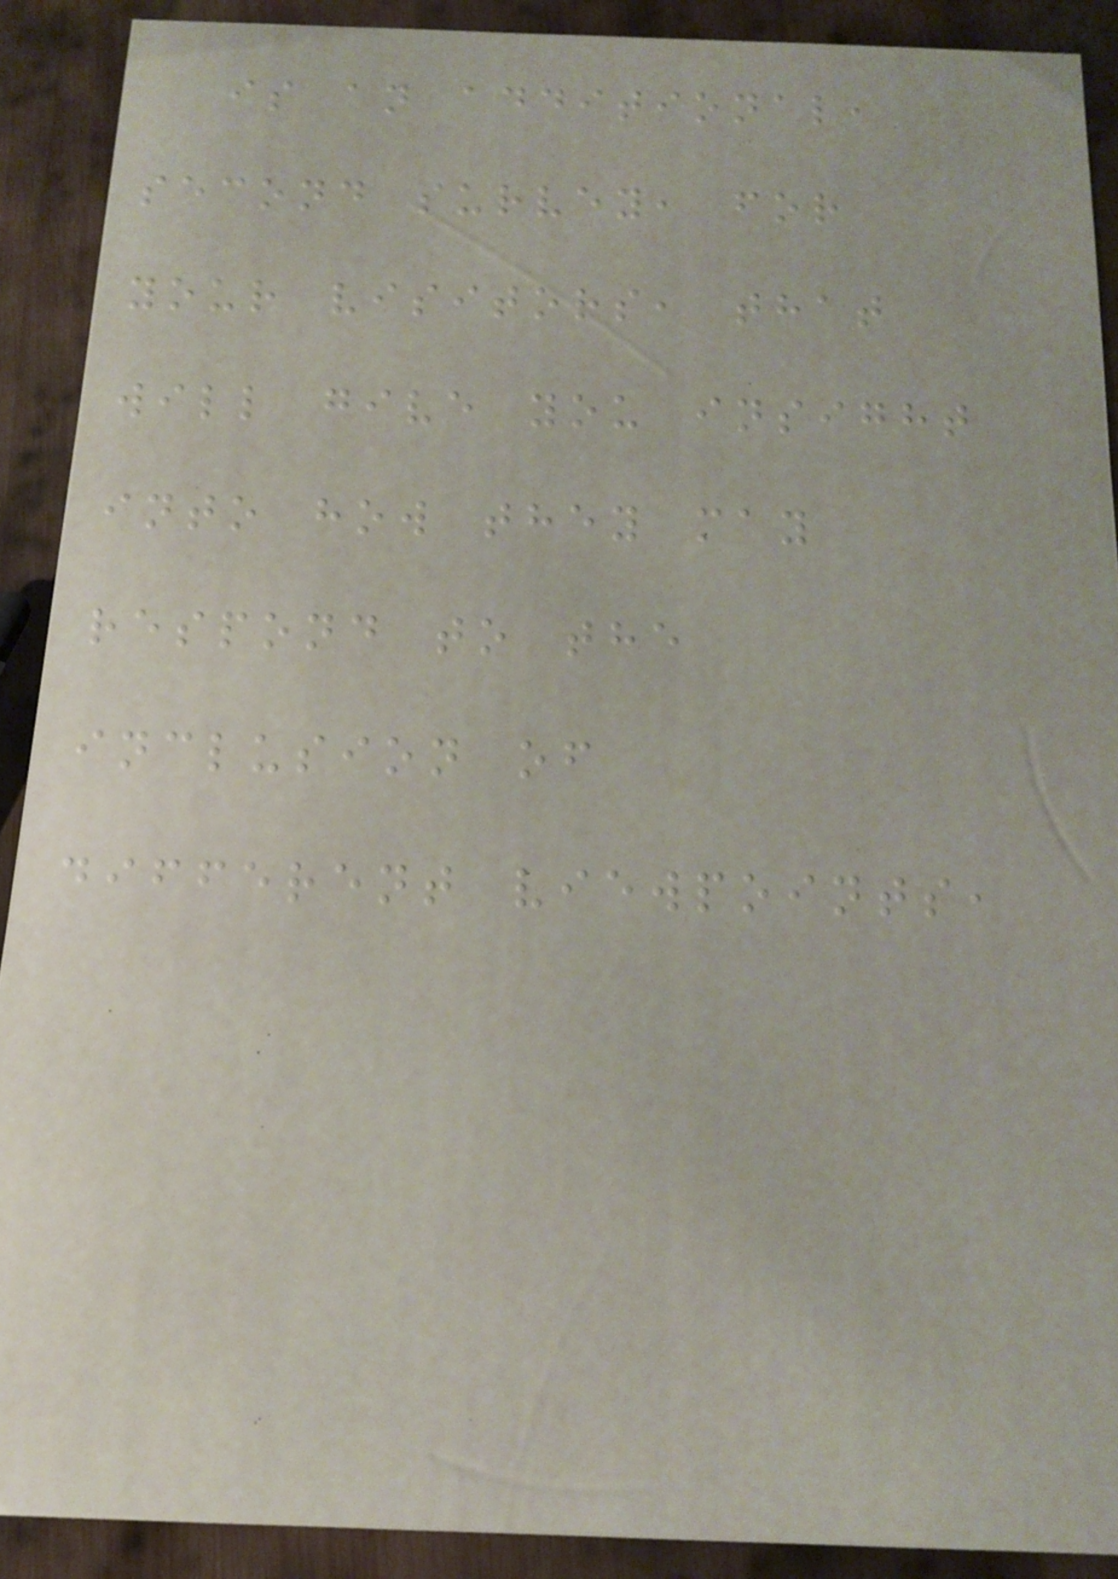is an additional,
second survey, for
your visitors, that
will give you insight
into how they may
respond to the
inclusion of
different viewpoints,
